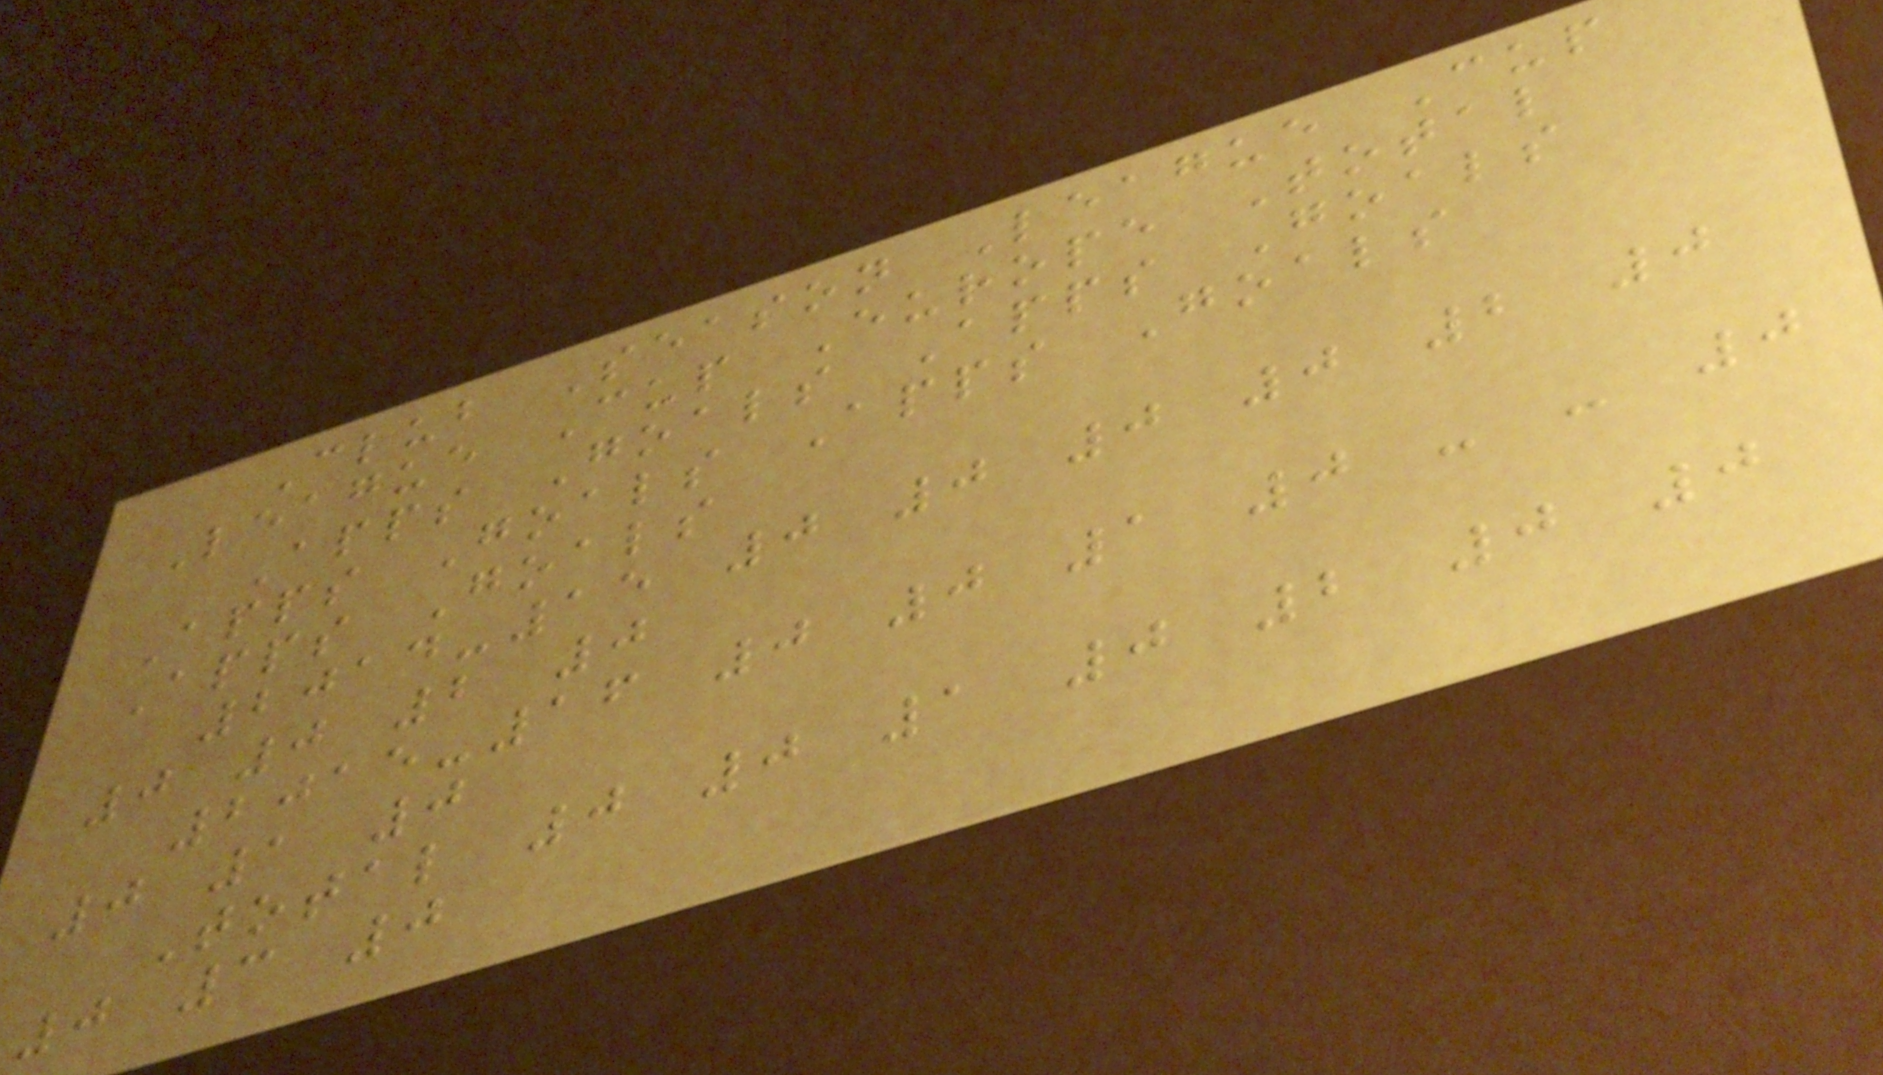Club Season League Cup
League Cup Europe Total
Apps Goals Apps Goals
Apps Goals Apps Goals
Apps Goals
2014-15 0 0 0 0 2 0
0 0 2 0
2015-16 0 0 1 0 - - 0
0 1 0
Total 0 0 1 0 2 0 0
0 3 0
